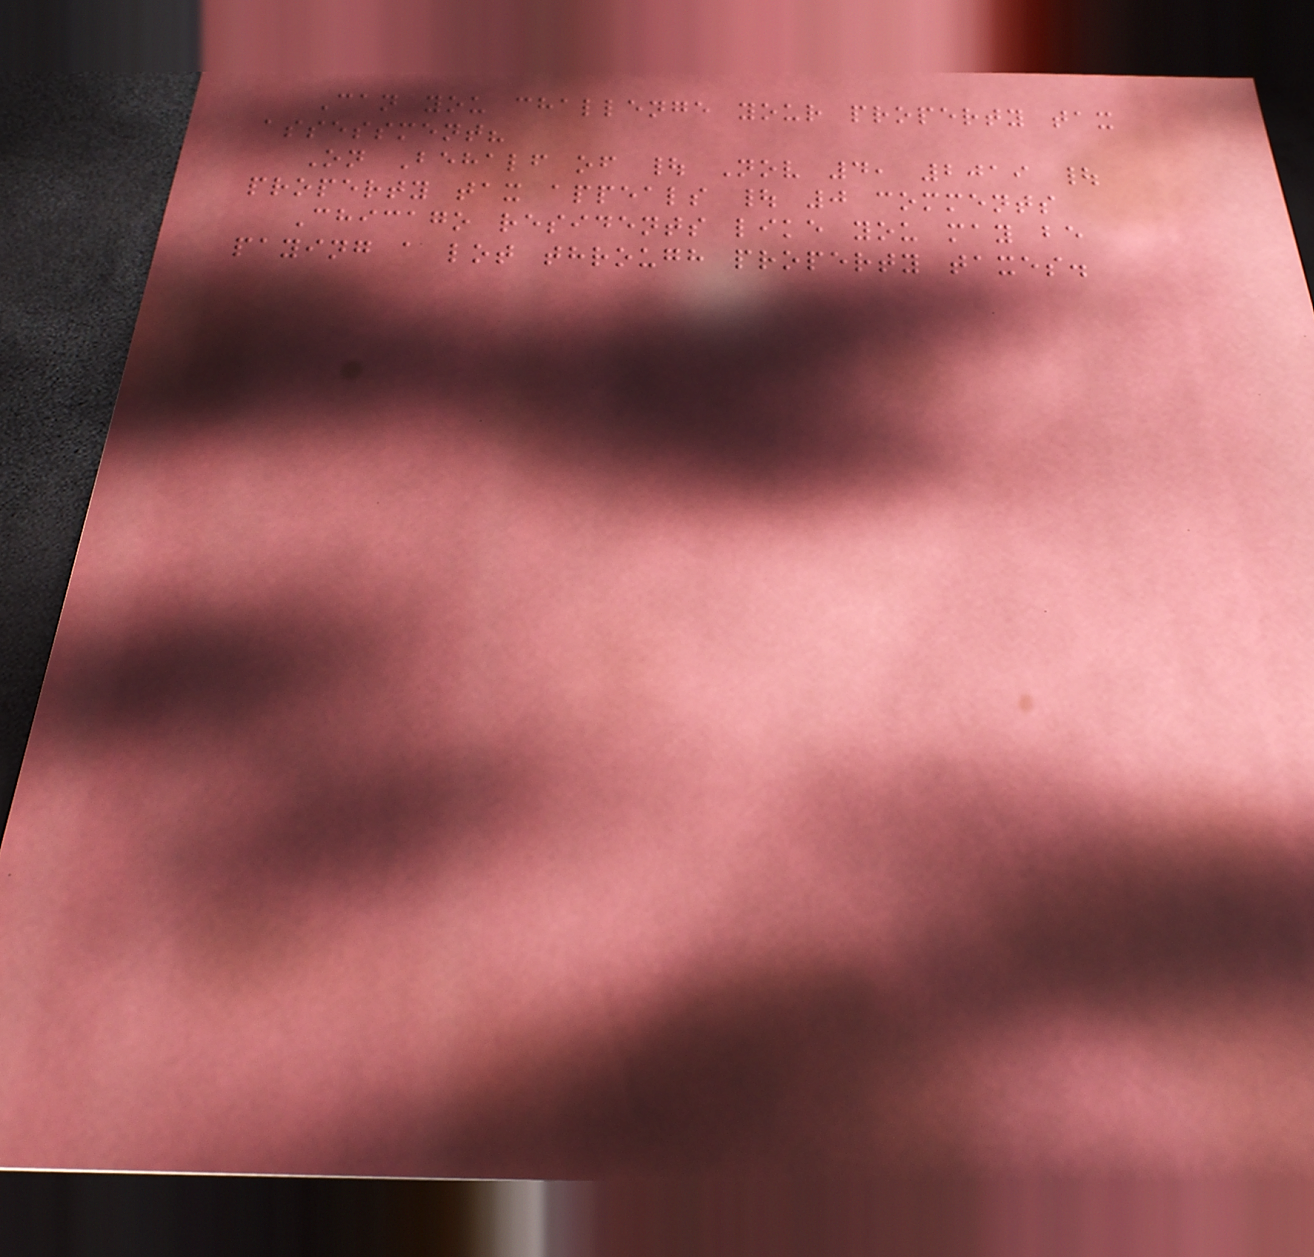Can you challenge your property tax
assessment?
On Behalf of | Nov 4, 2019 |
property tax appeals | 0 comments
Chicago residents like you may be
paying a lot through property taxes.
